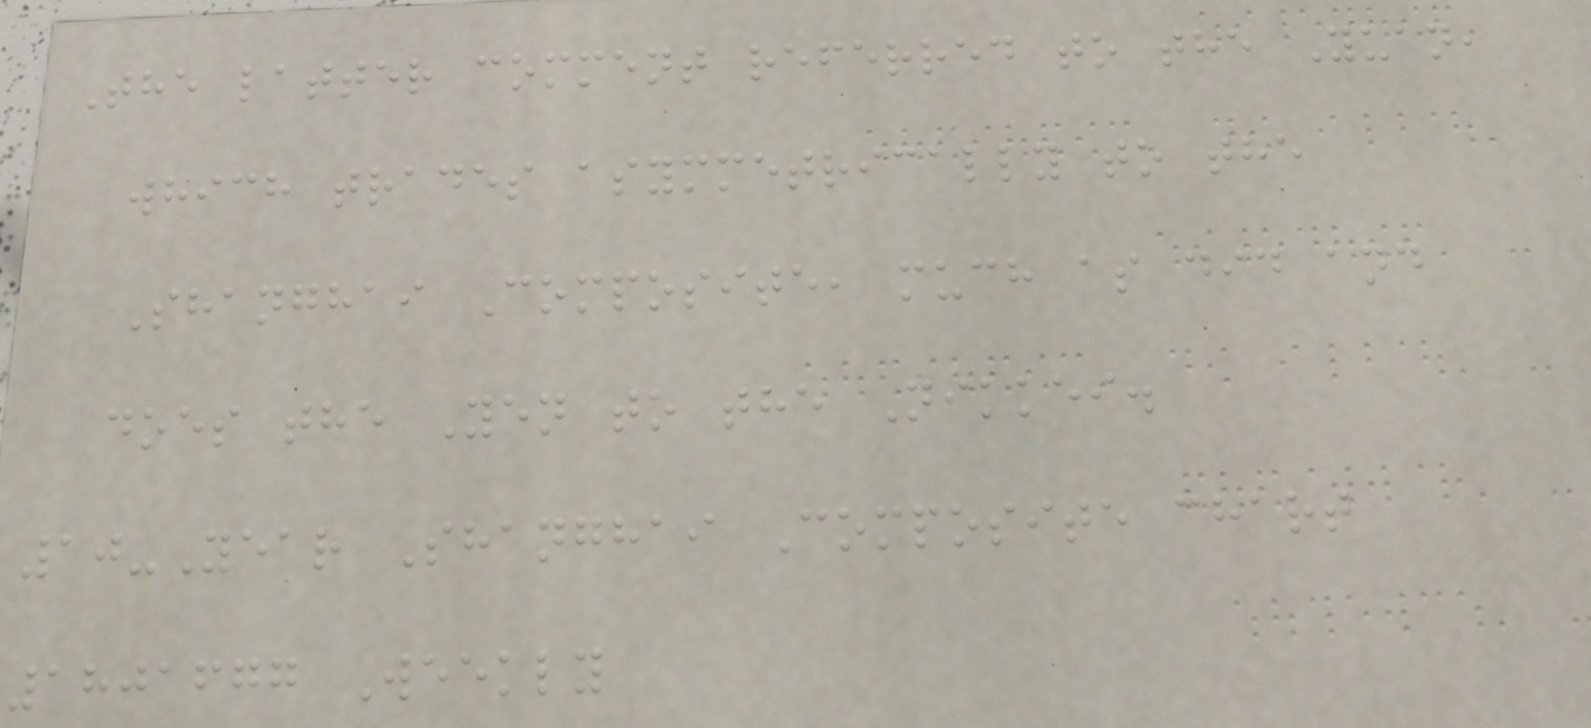The latter comment referred to the Yuan,
which trades asymmetrically to the
Shanghai Composite, much as did and
does the Yen to the Nikkei.
10-Year Shanghai Composite chart
1801677 Weekly
